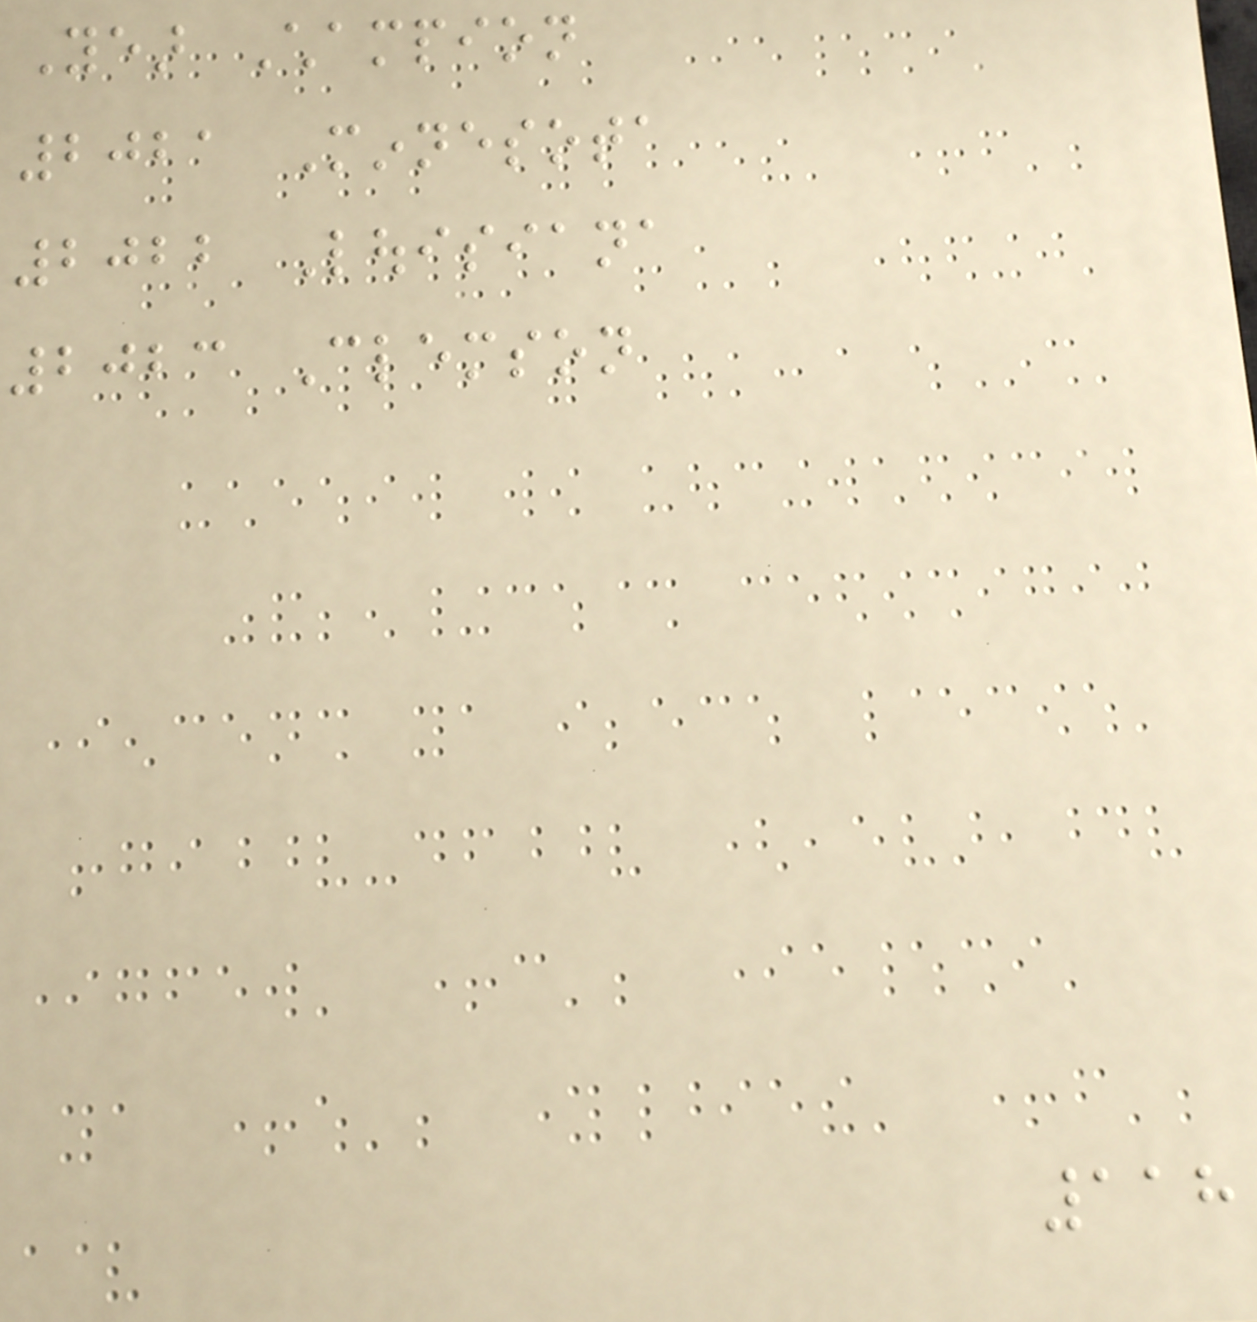Year Champion
2021 Minnesota
2022 Louisiana
2023 Clemson
118
